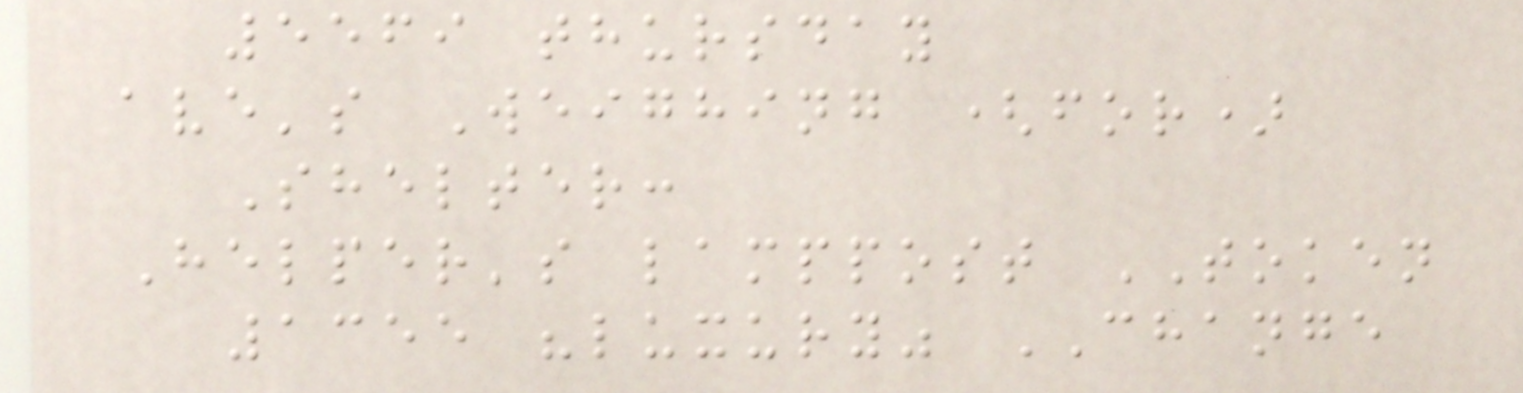5569 thursday
ave's Weighing (for)
Shelter:
Helper's lamppost TOKEN
1355 "luxury" CHANGE
